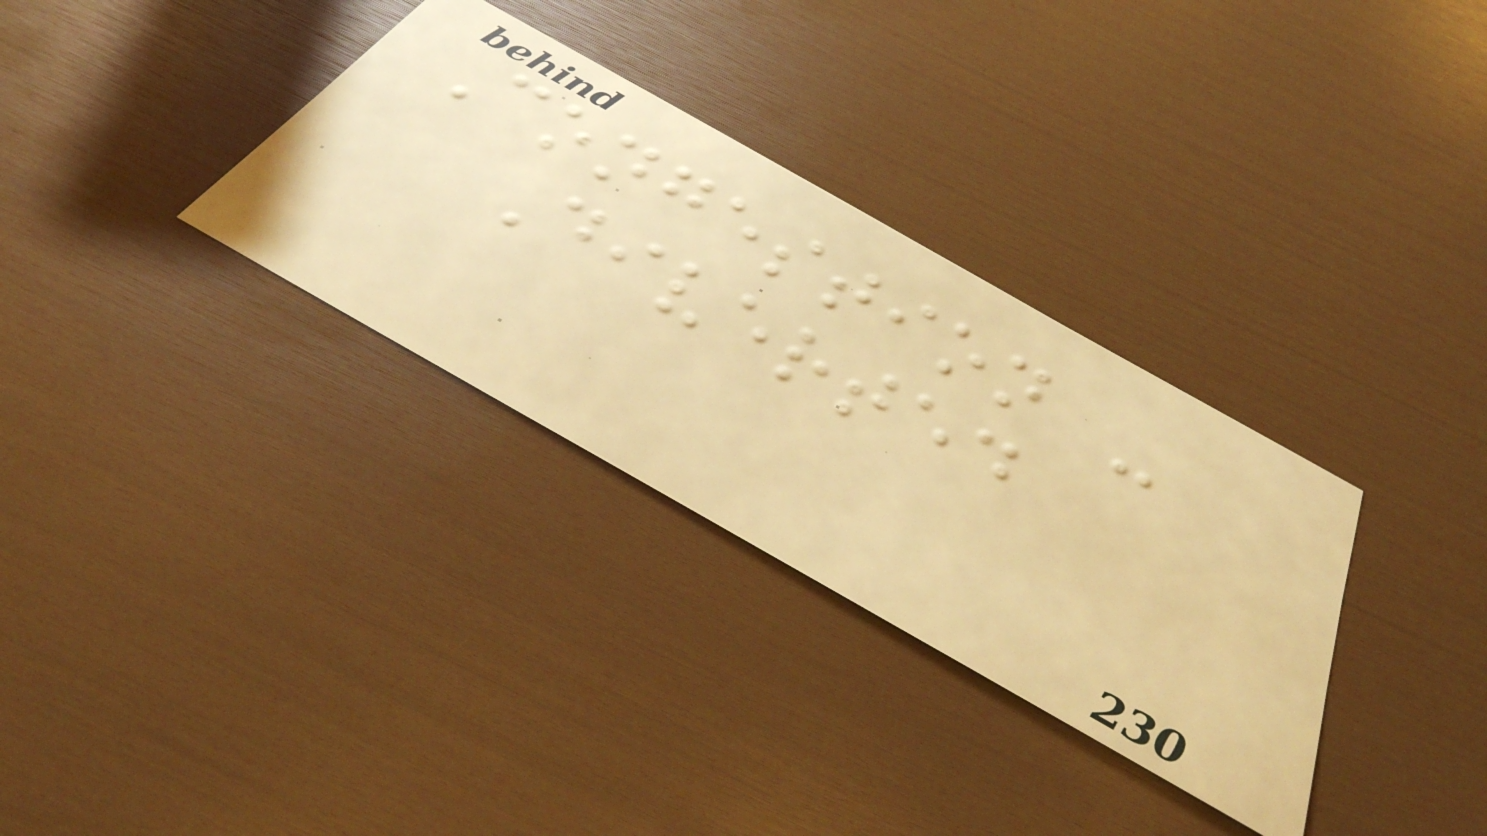Congestion -
Diverted
